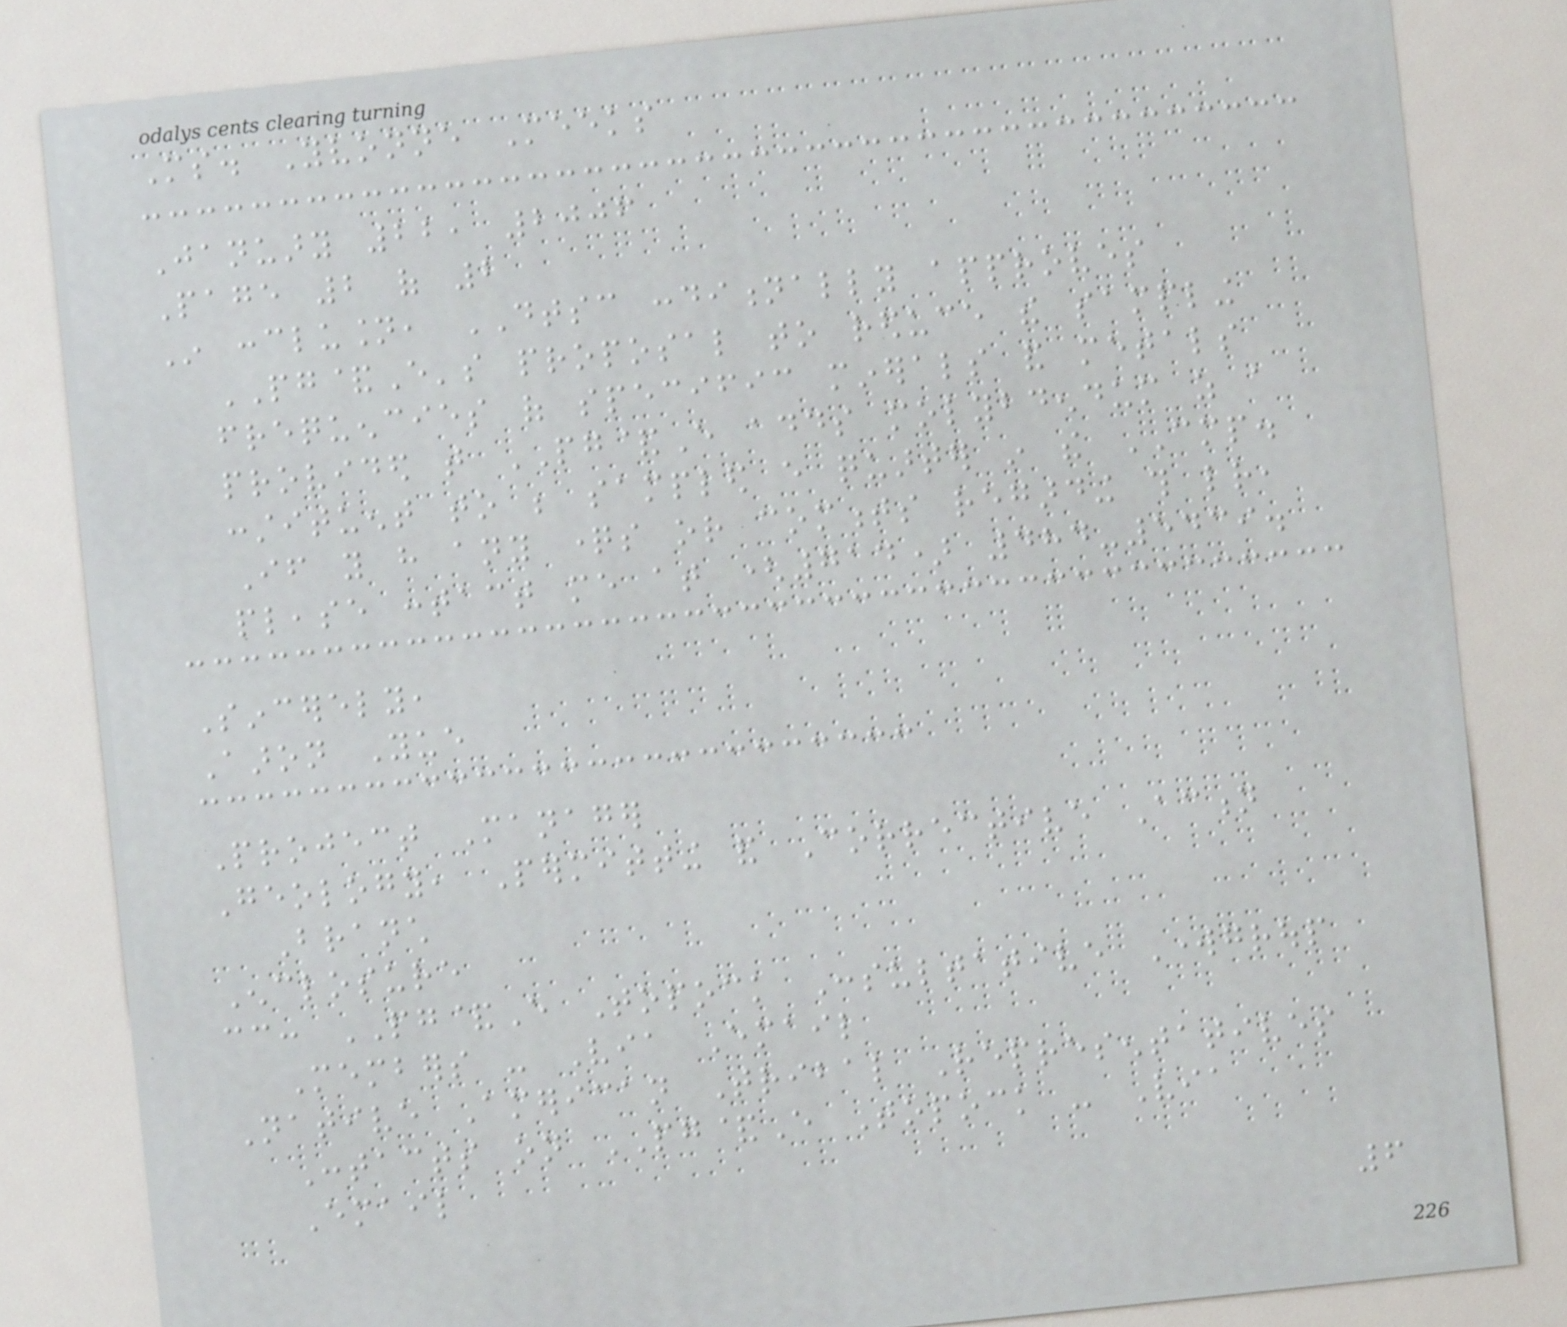Ms. Yvonne Meeks
January 22, 2006
Page 2 of 2
In conclusion, DTSC conditionally approves
PG&E's proposal to reduce the sampling
frequencies of specific minerals and metals
provided that PG&E adds molybdendum as a
constituent to be sampled every quarter in the CMP.
If you have any questions or comments regarding this letter,
please contact me at (714) 484-5439.
Sincerely,
Aaron Yue
Project Manager
Geology, Permitting and Corrective Action
Branch
Enclosure
cc: PG&E Topock Consultative Workgroup
Members - Via Email
Native American Tribal Representatives
Contacts on PG&E Topock - Via
Email
6
